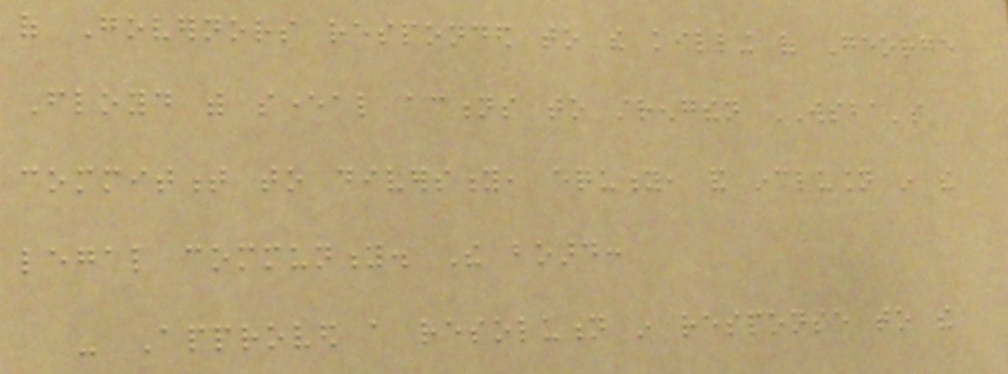of Governors responded to the killing of George
Floyd with several actions to strengthen WSBA's
commitment to diversity, equity, and inclusion in the
legal community. The board:
- Approved a resolution in response to the
